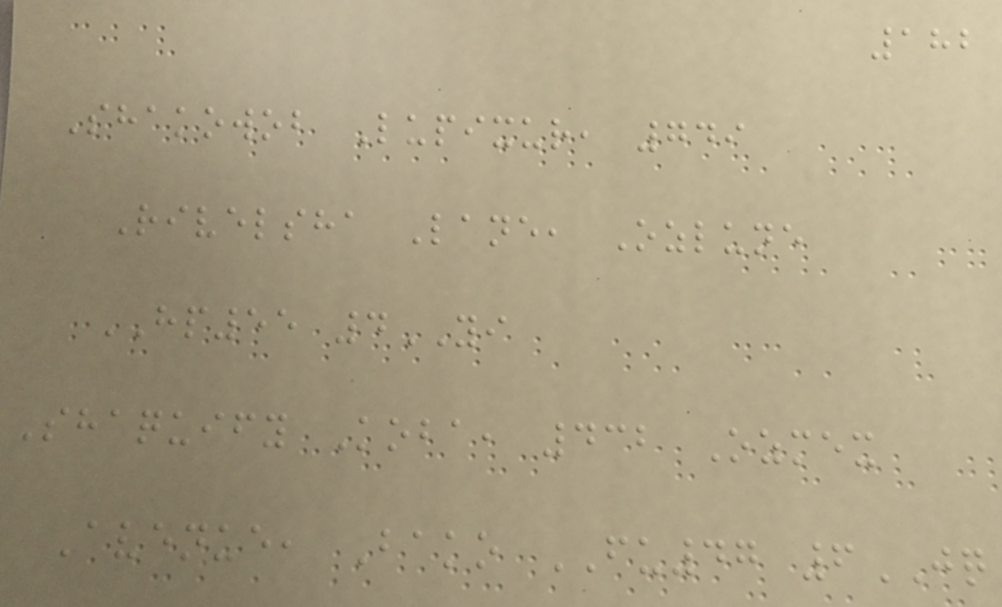182
Shakowob Lupixur, 749
Rivelsha Lane, Ozlune
HP55 4YI
Shaquify Koba, 432 Ozmex
Avenue, Bako FU47 6JQ
